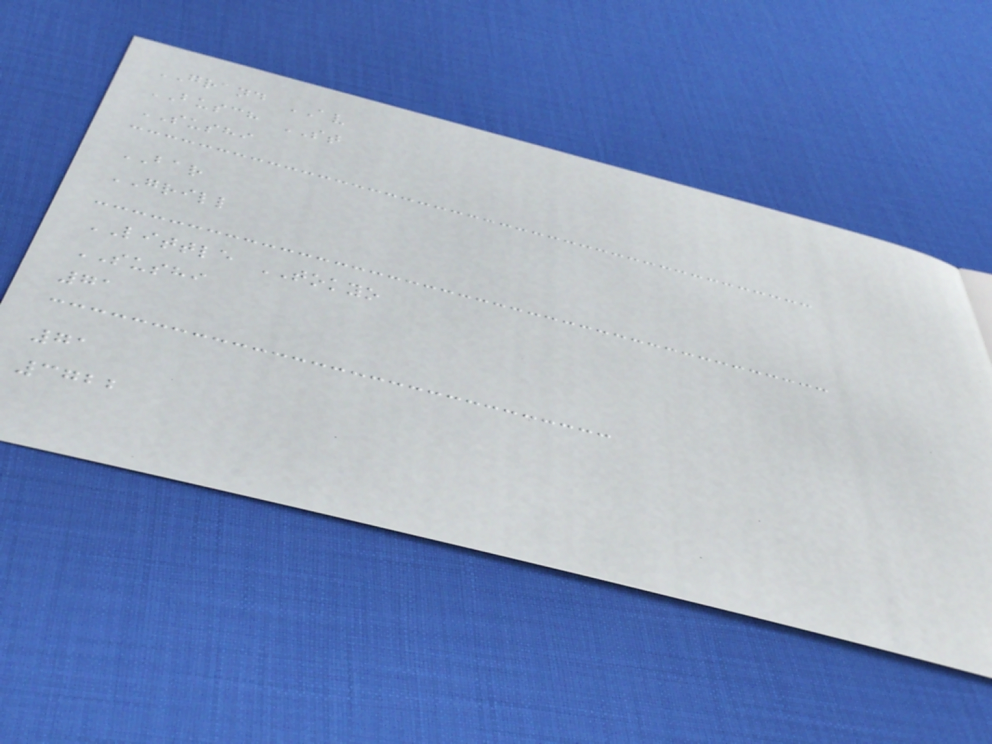GRAND AV
BUSCH ST
SUSHI
BAR
GRILL
LITTLE TOKYO
SUSHI
71
71
3722
